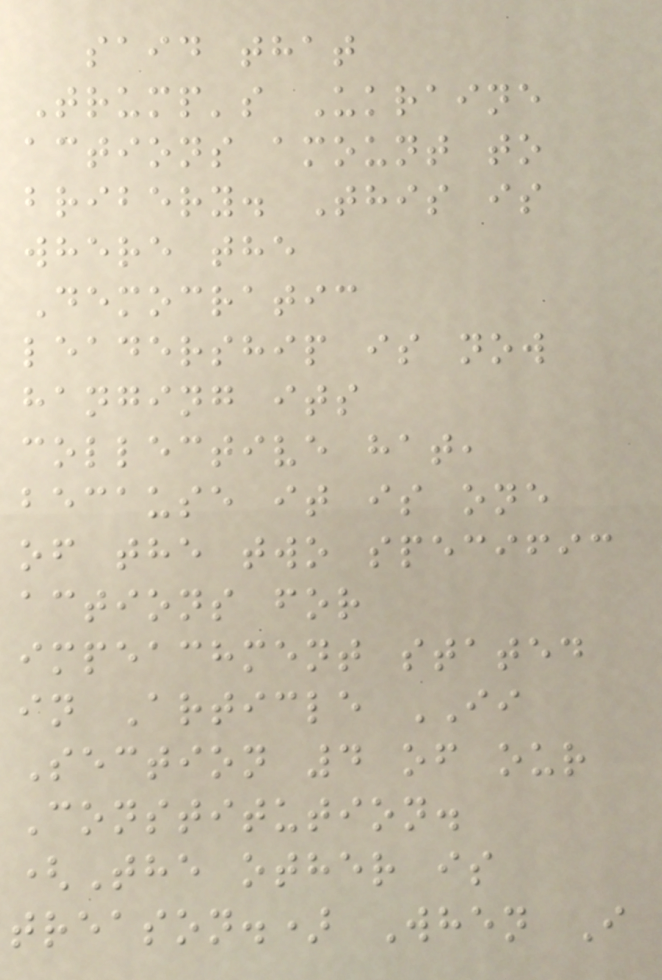said that
Trump's Ukraine
actions amount to
bribery. This is
where the
Democratic
leadership is now
hanging its
collective hat,
because it is one
of the two specific
actions for
impeachment stated
in Article II
Section 4 of our
Constitution.
(The other is
treason.) When I
